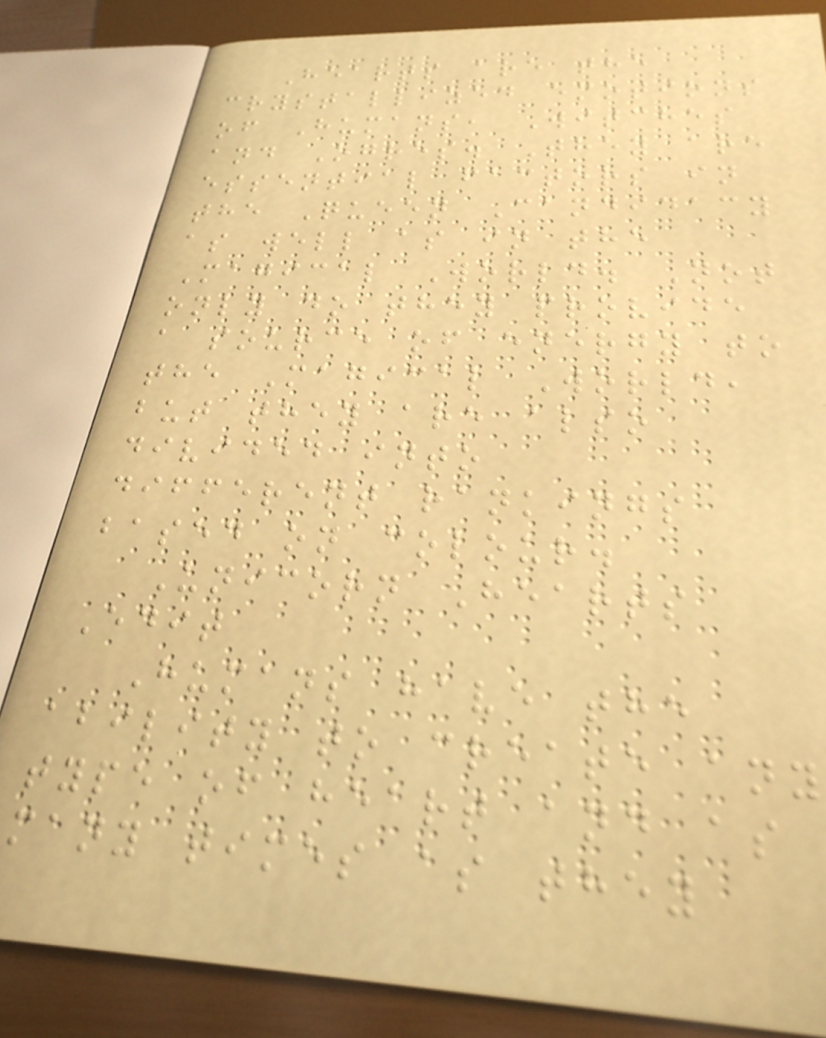Hearts are the
crystallized emotions
of Humans, Witches
and Ogres. They are
essential factors in
the Queen Candidacy
as well as in the
Magical World. Not
only do they provide
a source of energy to
the Magical World,
but they are also
divided into
different rankings
based on colour.
Unicorn Hearts
Edit
Humans have the
ability to create any
type of heart and as
many times as they
